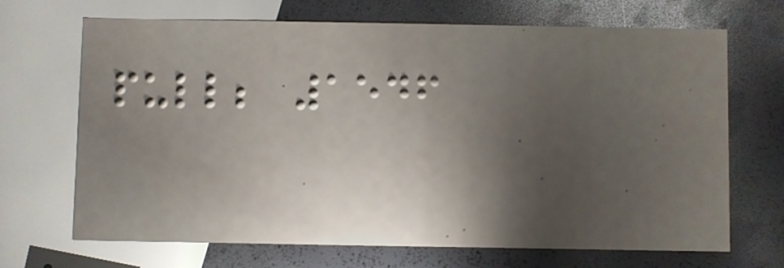pull; 1546
